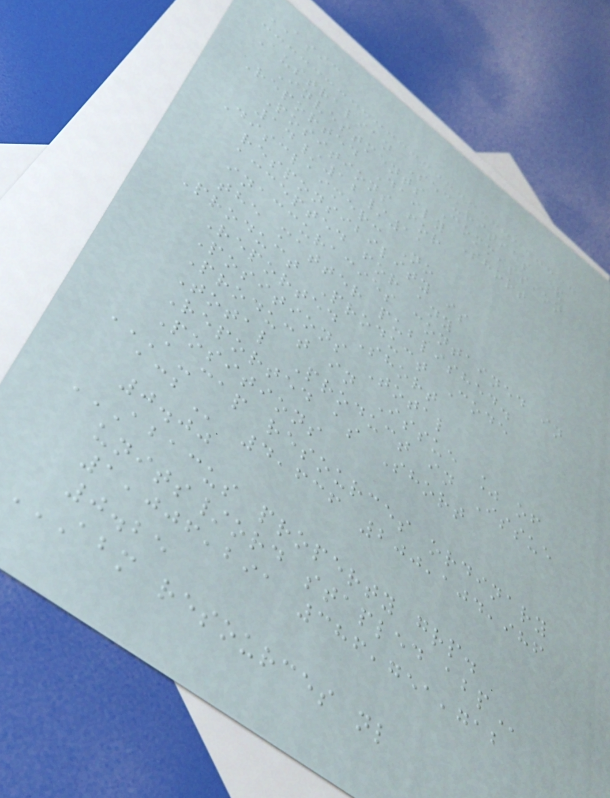ASIC
Australian Securities &
Investments Commission
Reported Daily Short
Positions for
14/12/11
Disclaimer: No
responsibility is
accepted for any
inaccuracies contained in
the matter published.
Product Product Code
Reported Short
Positions Total
Product in Issue % of
Total Product in Issue
Reported as Short
Positions
A-CAP RESOURCES ORDINARY
ACB 4,636 200,104,986
0.00
ABACUS PROPERTY GRP.
UNITS/ORD STAPLED ABP
1,006,291 386,751,712
0.25
ABM RESOURCES NL
